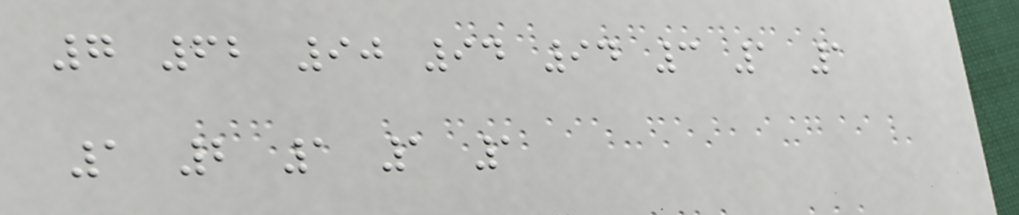7 62 90 94 94 3 1 1
1 2 1 1 1
